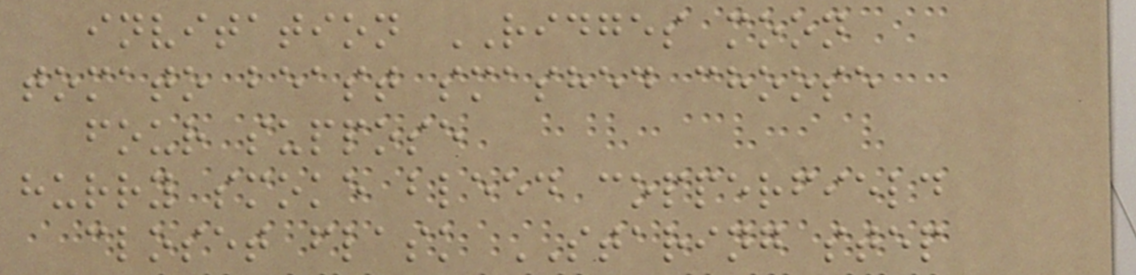invitation RIDGES moon
tomato beast smashed choose
four suppose
hurry smoke bleed copperfield
closet flask STARING step
